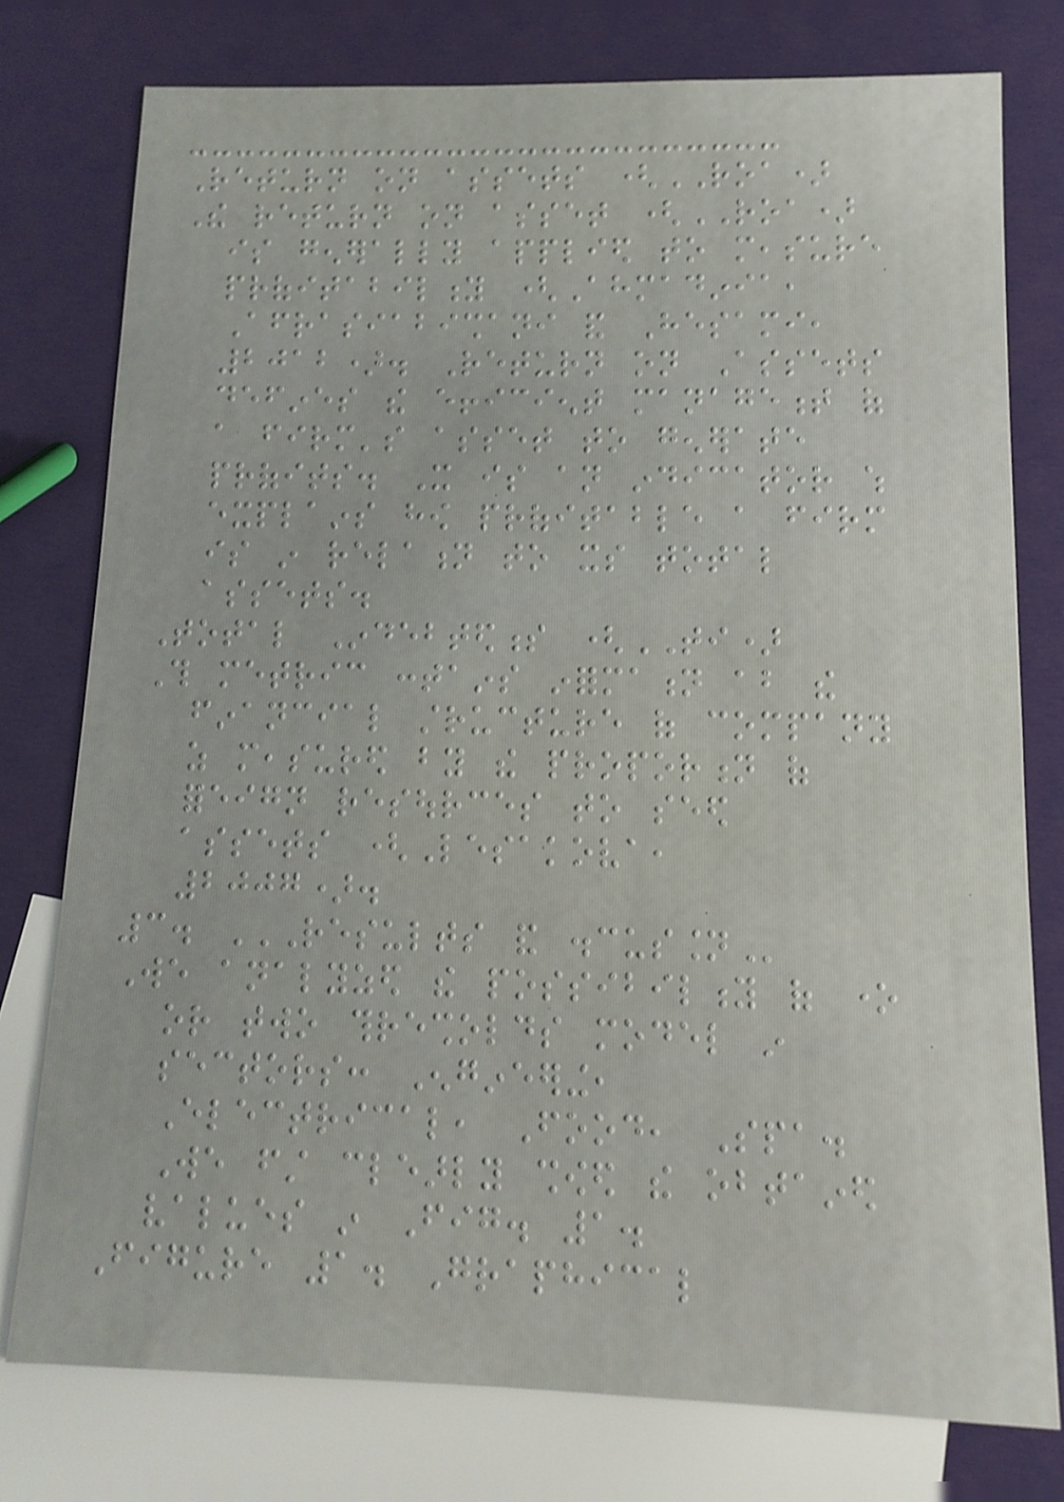Return on assets (ROA)
The return on asset (ROA)
is generally applied to measure
profitability (Ahmadinia,
Afrasiabishani and Hesami,
2012). Return on Assets
defines the efficient management of
a firm's asset to generate
profits. It is an indicator which
explains how profitable a firm
is in relation to its total
assets.
Total Indebtedness (TI)
This metric contains information about the
financial structure of company
as measured by the proportion of
foreign resources to seed
assets (Lesakova,
2007).
3. RESULTS AND DISCUSSION
We analyzed the possibility of one
or two thresholds model in
sectors: Engineering,
Electrical, Food, Spa.
We first clearly showed the obtained
values in Fig. 1.
Figure 1. Graphical
